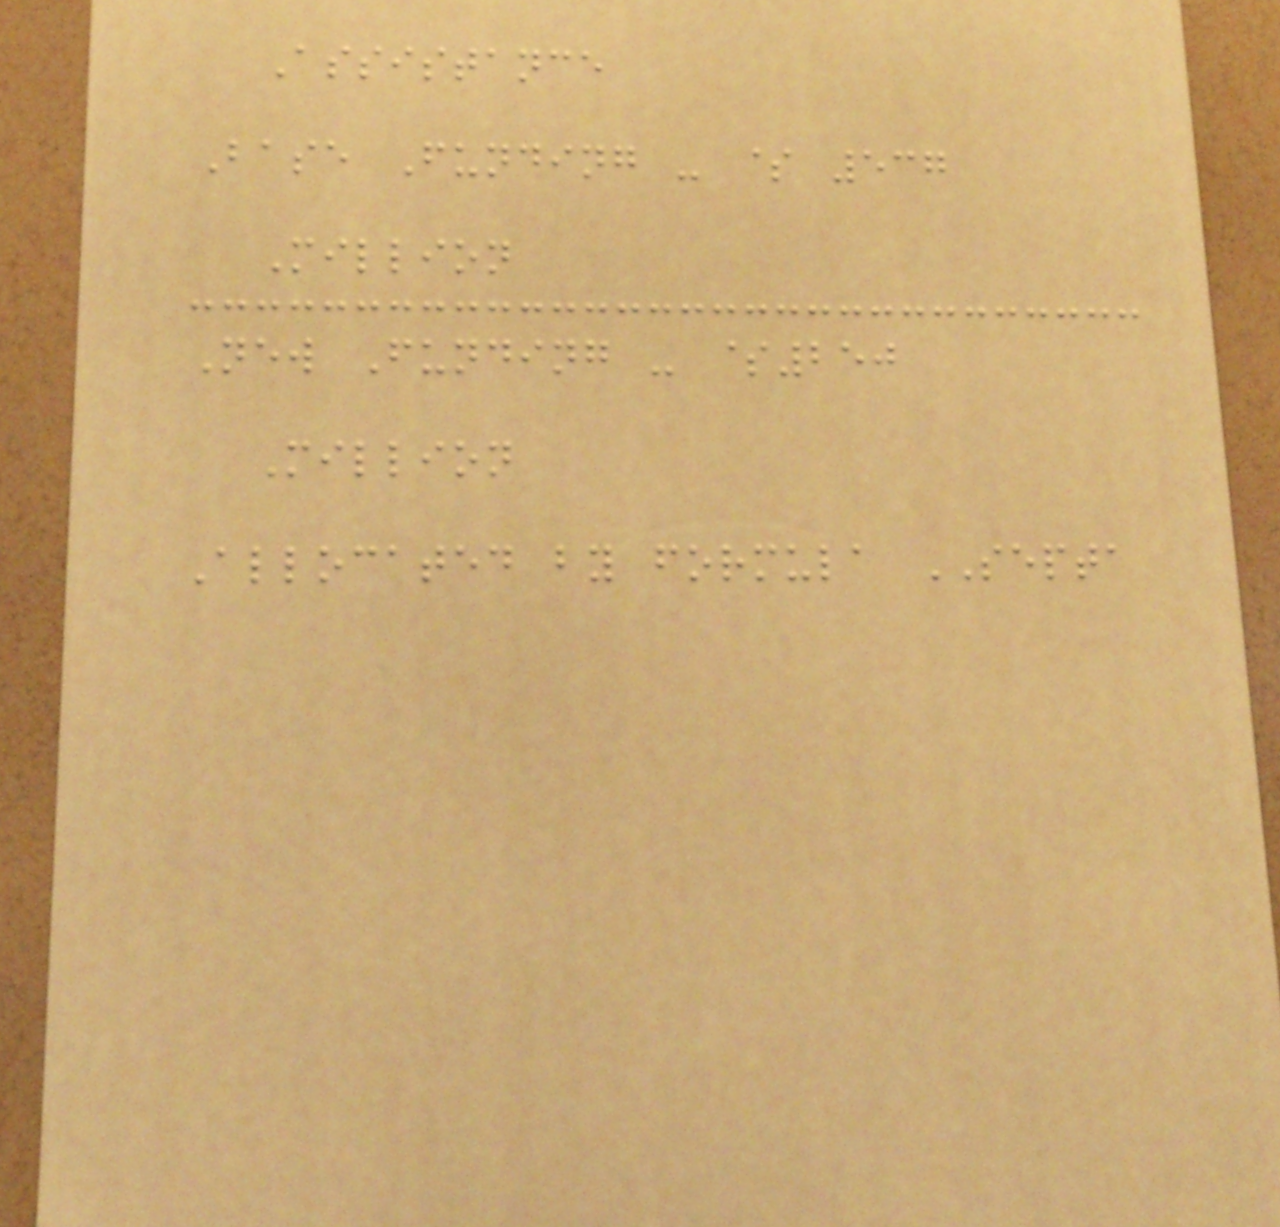Assistance
Base Funding - $ 537
Million
New Funding - $250
Million
Allocated by formula SEPTA
